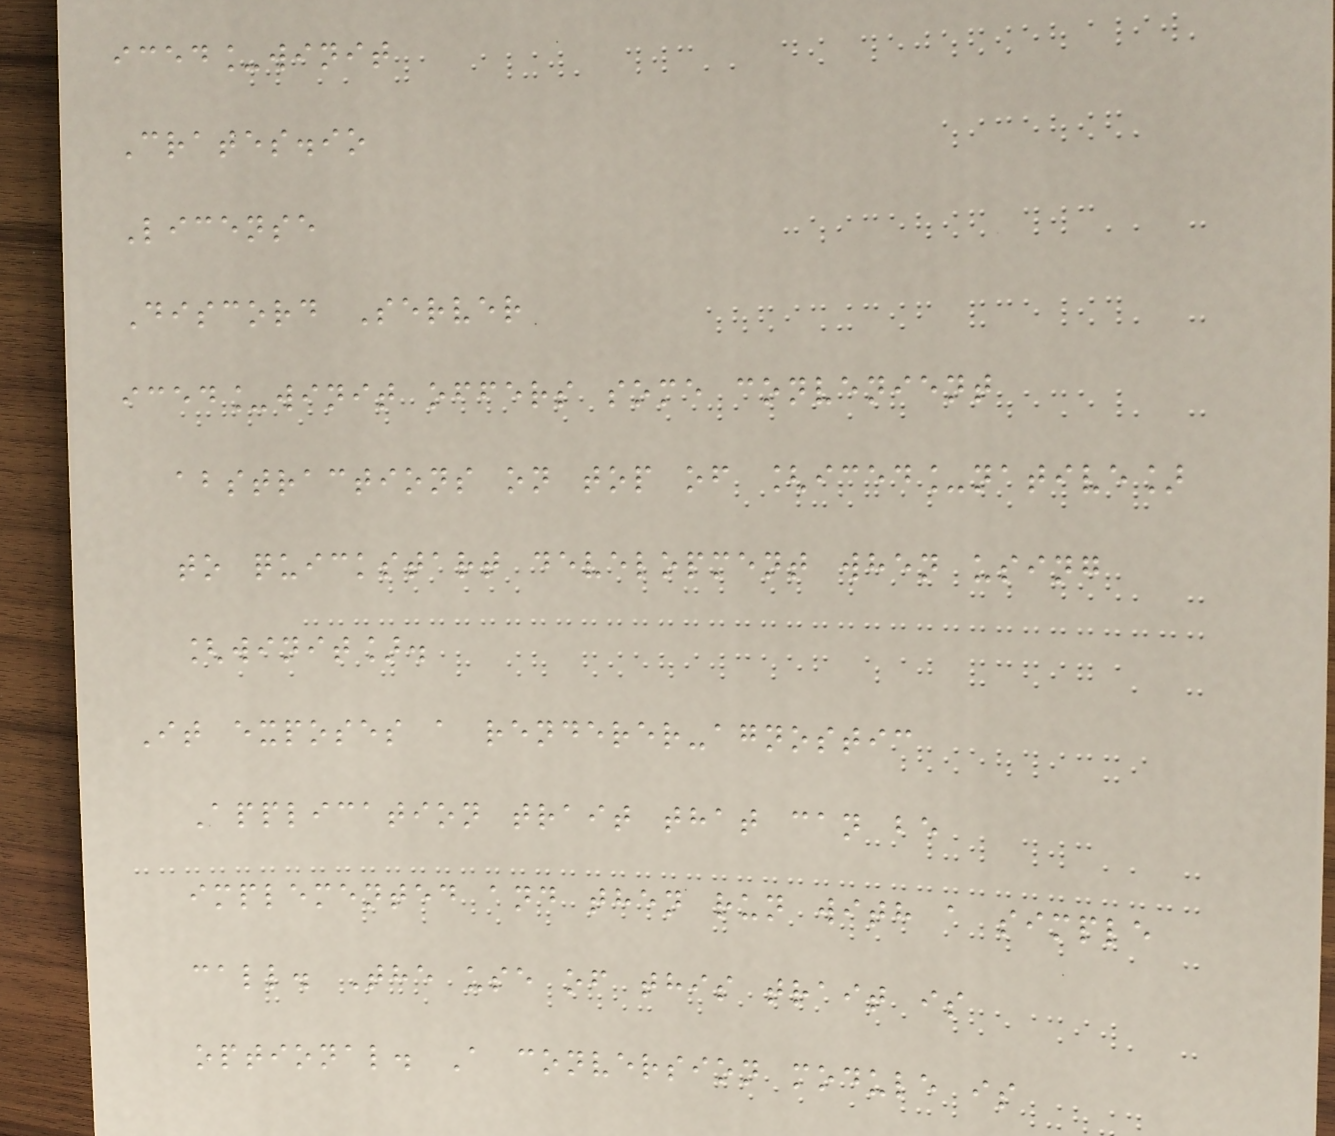iced_winit
Crates.io
License
Discord Server
iced_winit offers some convenient
abstractions on top of [iced_native]
to quickstart development when using
[winit].
It exposes a renderer-agnostic
Application trait that can be
implemented and then run with a simple
call. The use of this trait is
optional. A conversion module is
